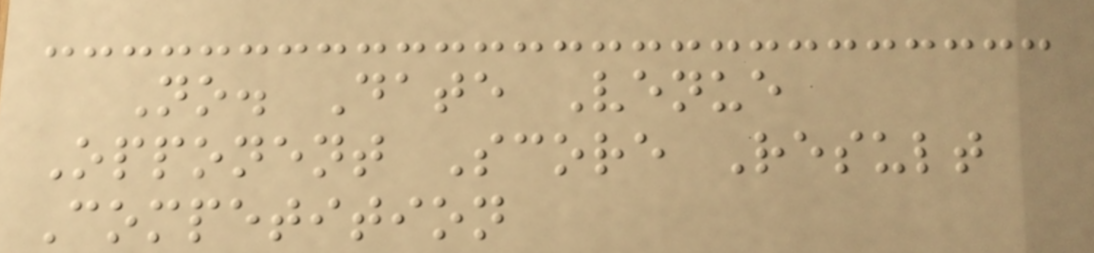No. Date Venue
Opponent Score Result
Competition
